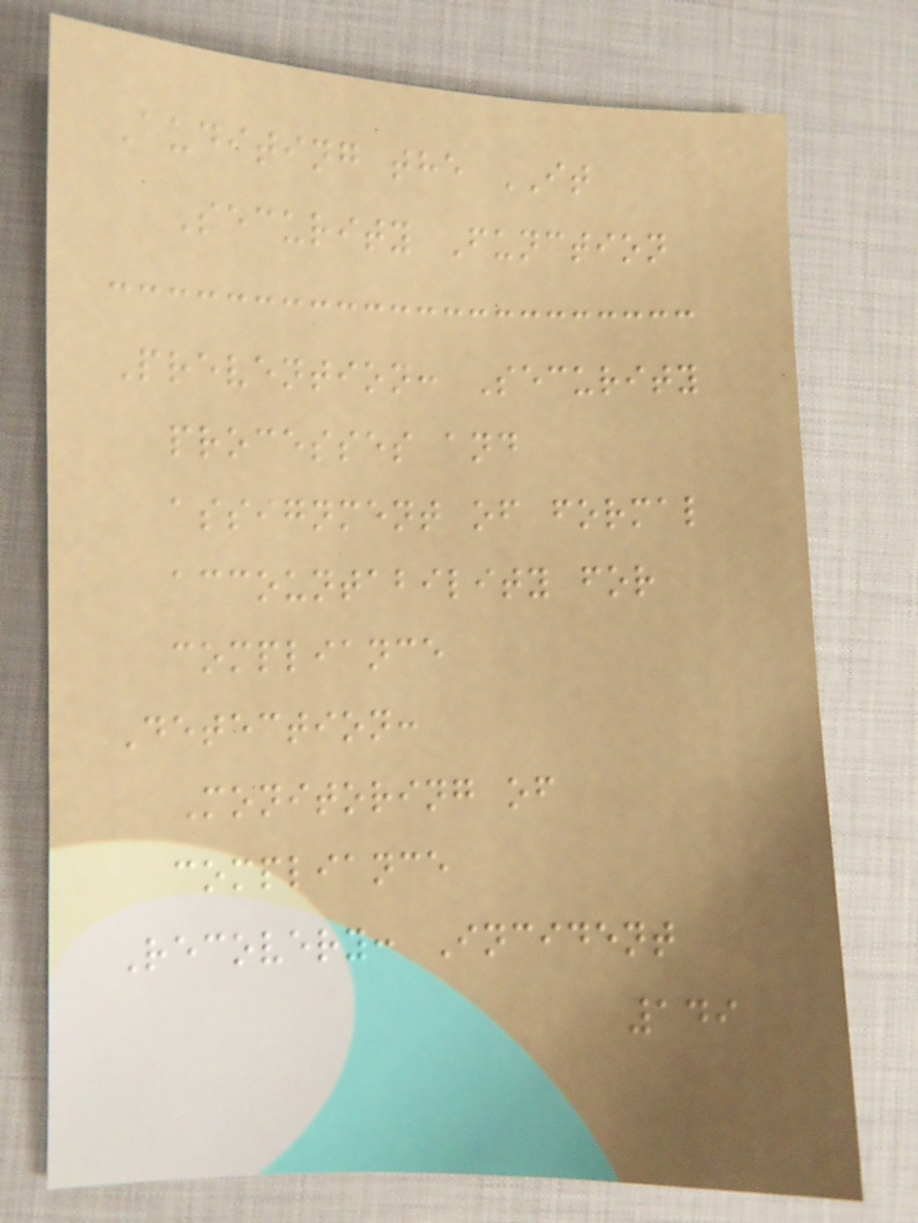Auditing the IT
Security Function
Prevention: Security
processes and
assignment of formal
accountability for
compliance
Detection:
Monitoring of
compliance
Recovery: Incident
149
